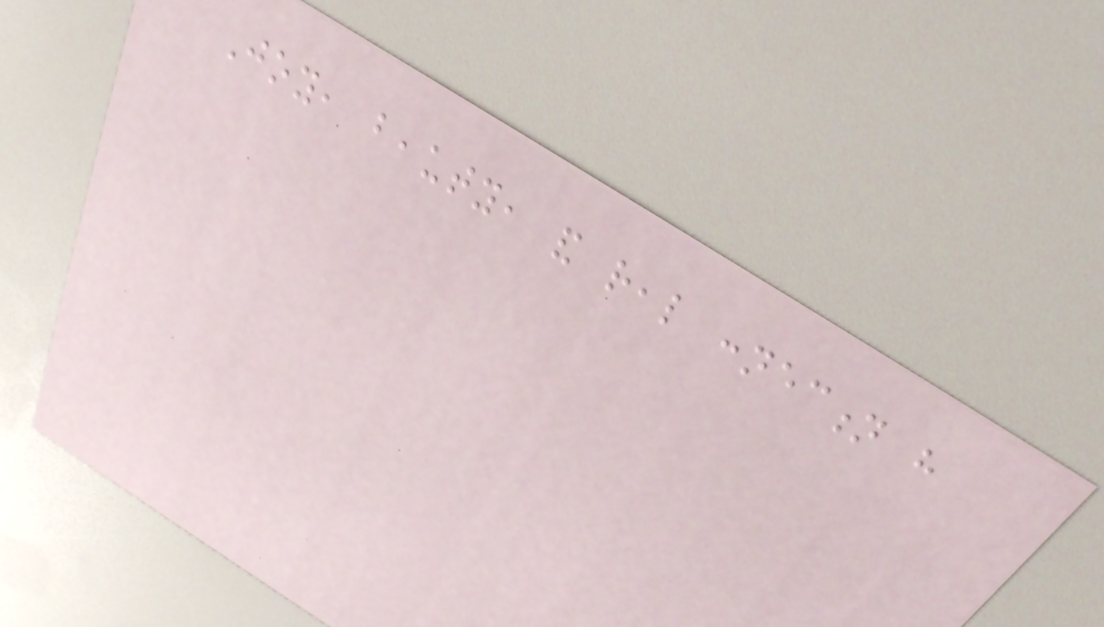Joy, beauty, and real connection have
